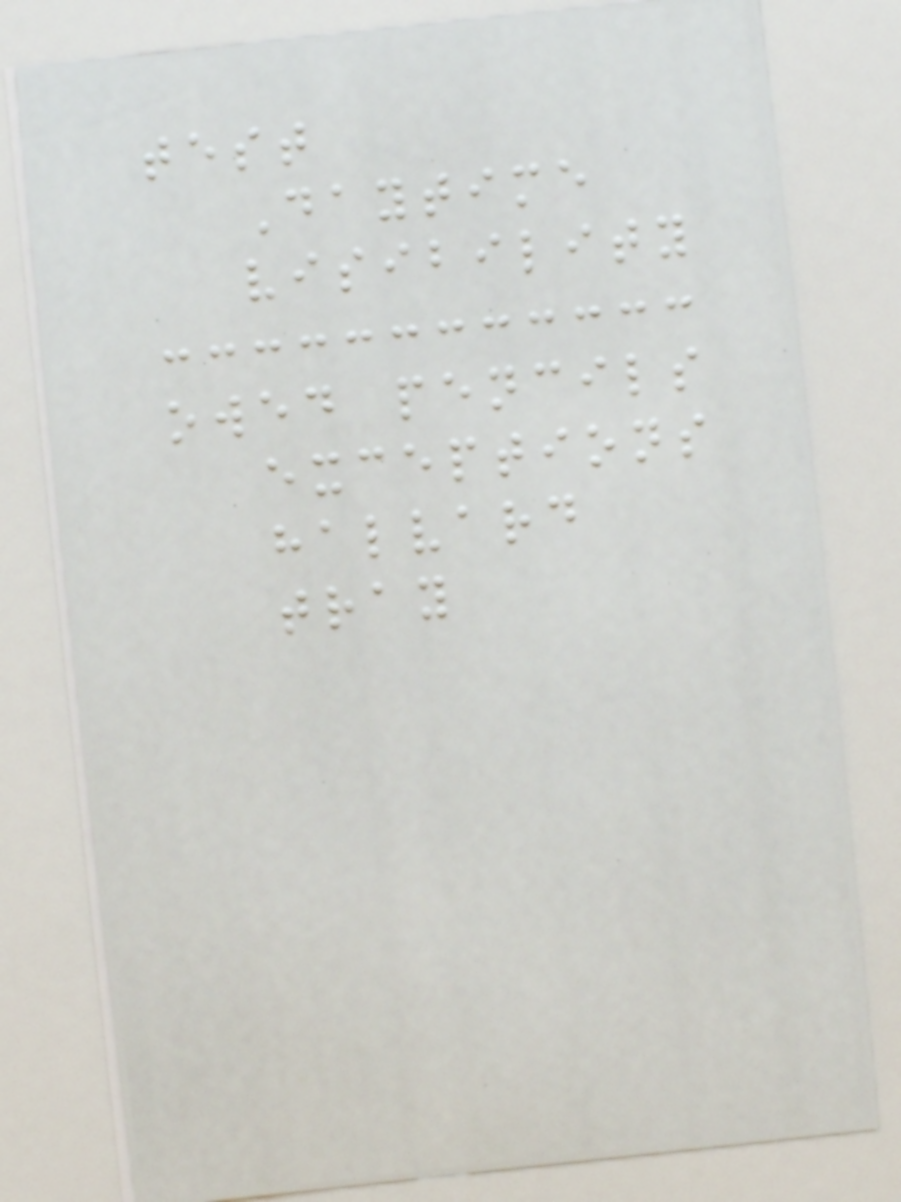test
Daytime
visibility
owed pencils
exceptions
halvard
tray
